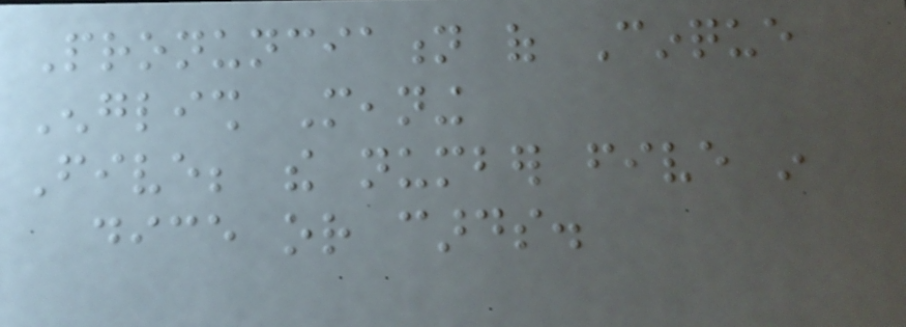Pronunciation of Cinque
English Meaning
Five; the number five in
dice or cards.
